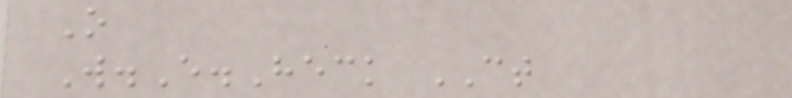O
W.E.Heck CT
